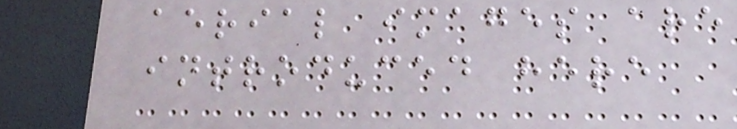aerial images are
introduced here
